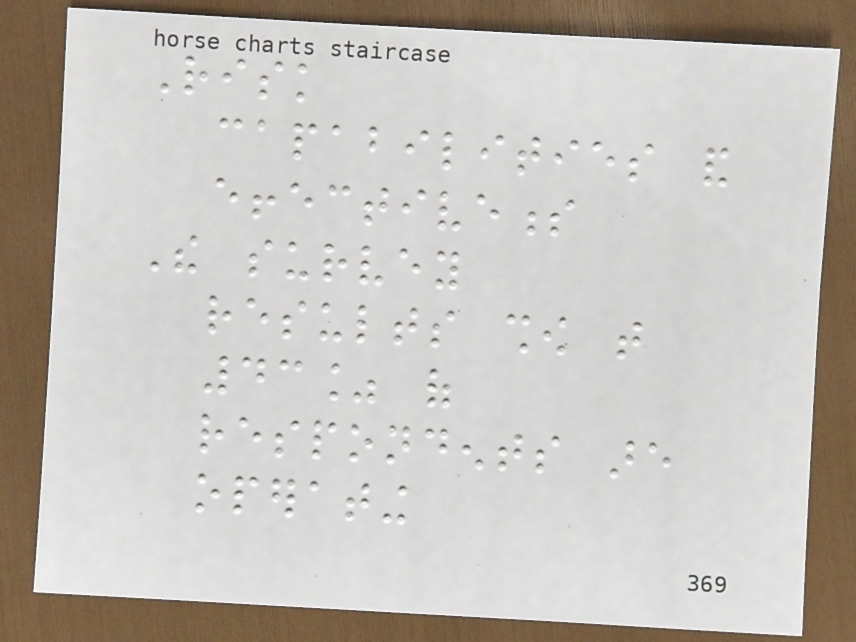Risk
capabilities and
effectiveness
The survey
results show that
43% of
respondents are
operating
